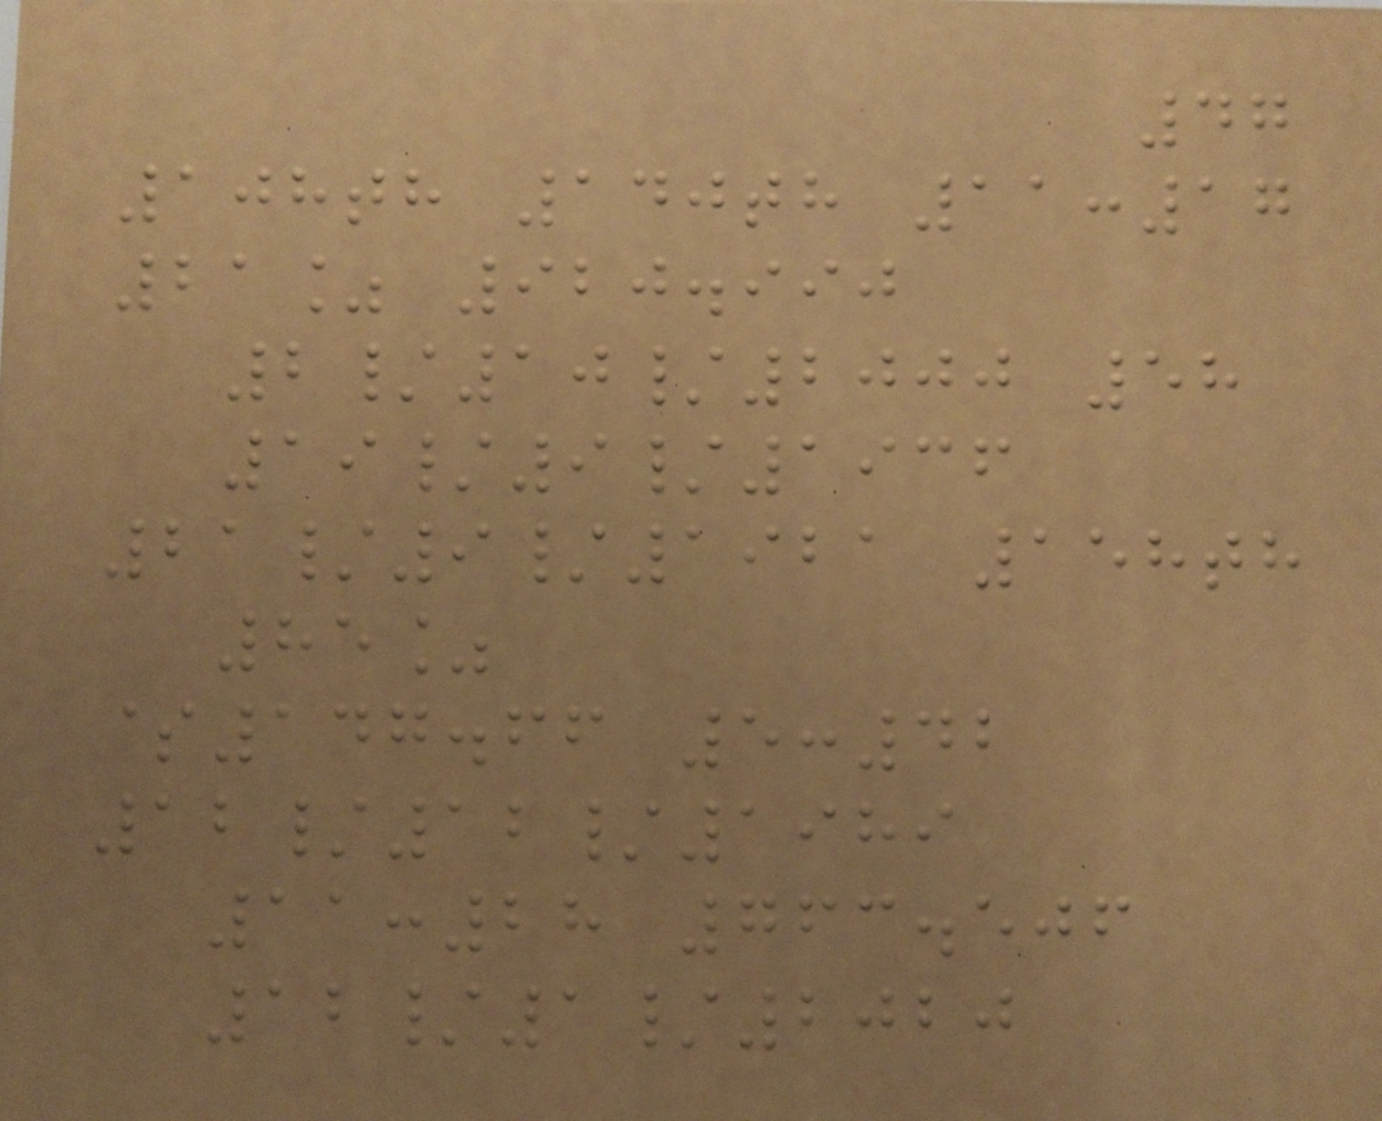47
108th 140th 11:17
21% 920.990
2/10/2000 58
19/9/1936
21/9/1921 158th
85%
$147.66 5:42
12/12/1989
11:28 763.506
12/1/2020
